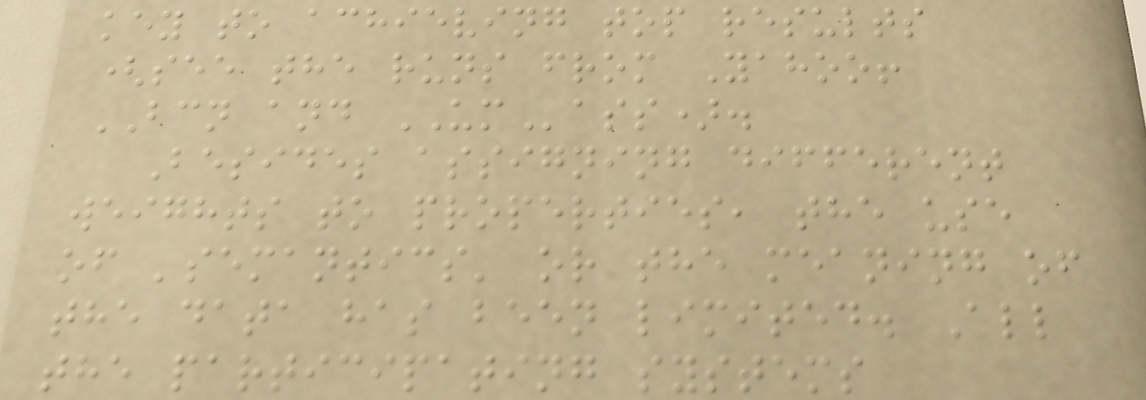key to achieving top results
(see the runs from Yahoo!
BCN and UMass).
Besides assigning different
weights to properties, the use
of 'semantics' or the meaning of
the data has been limited. All
the participating systems
